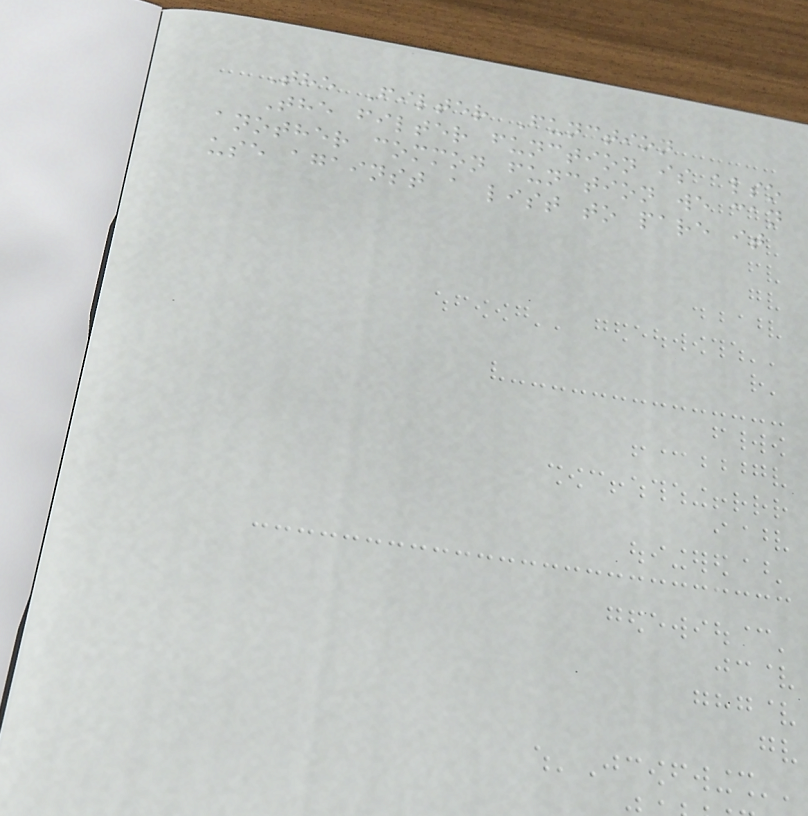The Filter Function
The filter function is also
another common function we can
use against a list to pare it
